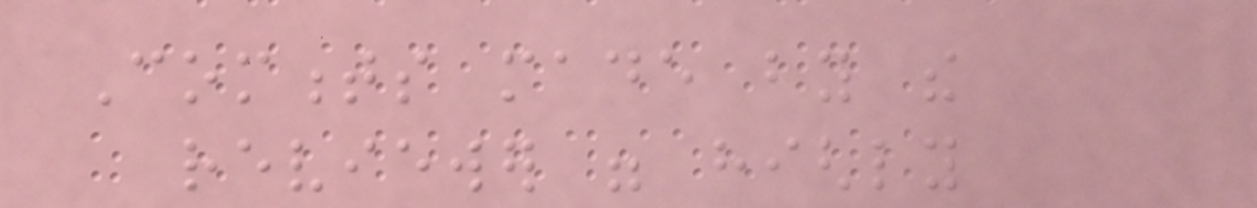Comments made by the
reviewer were highly
